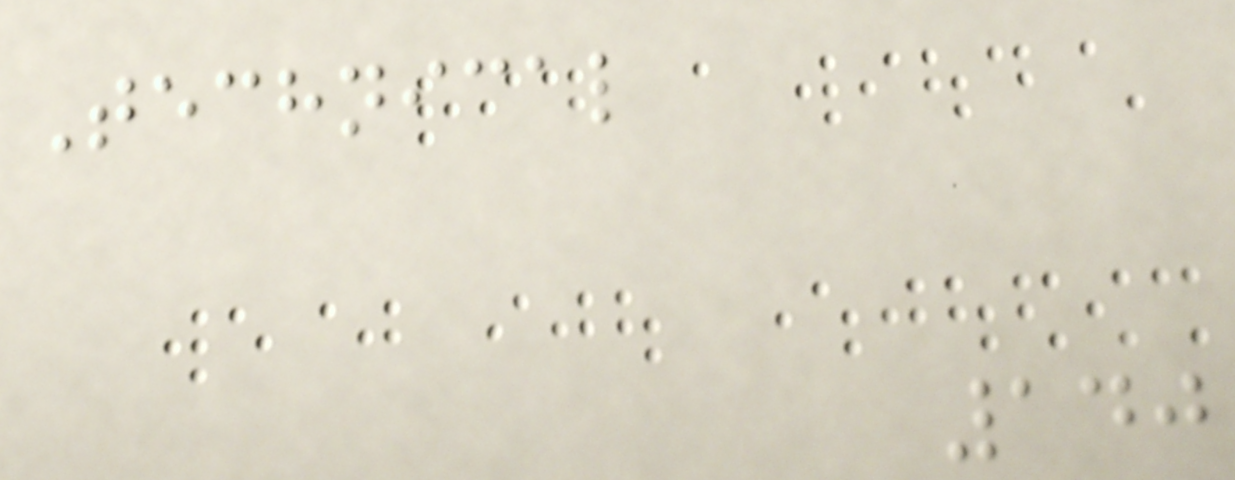Technical
140
